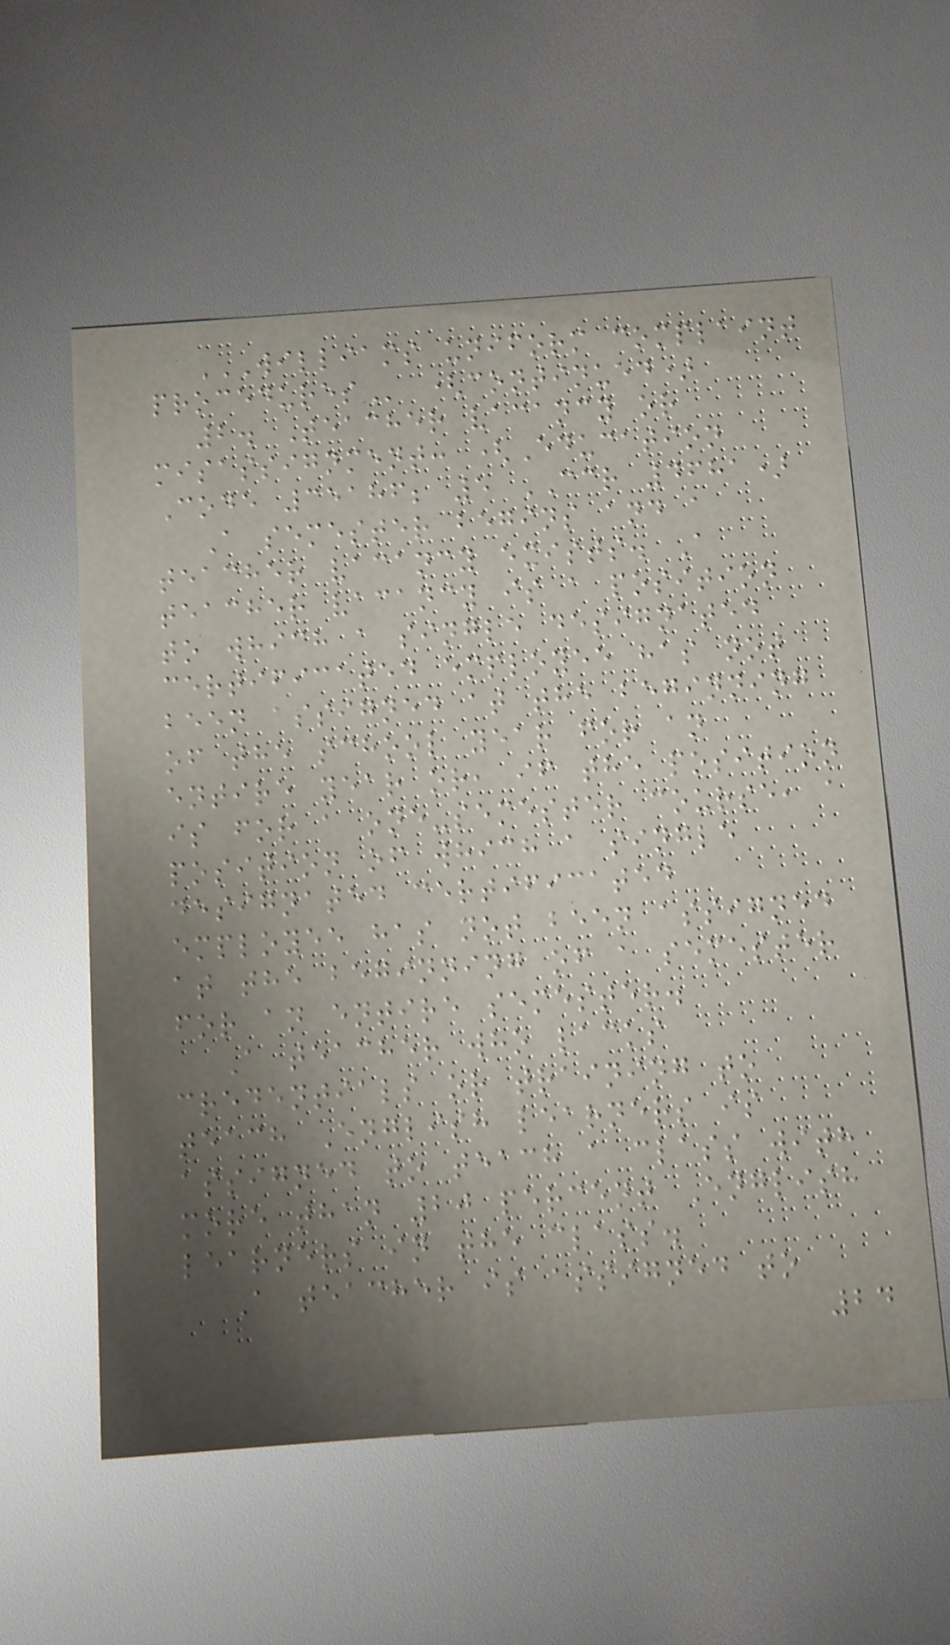WILLIAMS UNIFORM COMPLAINT
PROCEDURES (continued)
2. Teacher vacancy or
misassignment: (Education
Code 35186; 5 CCR 4681)
A semester begins and a
teacher vacancy exists. A
teacher vacancy is a position
to which a single designated
certificated employee has not
been assigned at the beginning
of the school year for an
entire year or, if the position
is for a one-semester course, a
position of which a single
designated certificated
employee has not been assigned
at the beginning of a semester
for an entire semester.
A teacher who lacks
credentials or training to
teach English learners is
assigned to teach a class with
more than 20 percent English
learners in the class.
A teacher is assigned to
24
